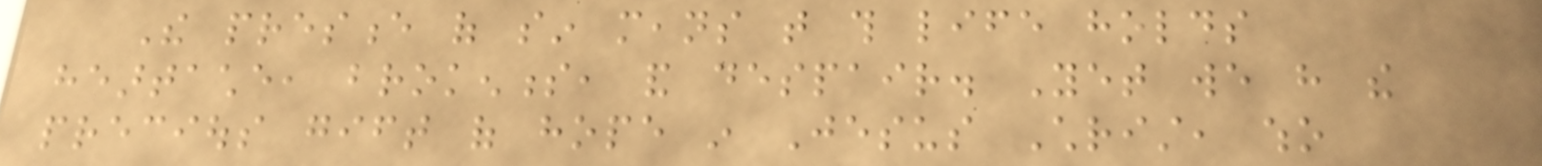The presence of sin means that this life holds
heartache, brokenness, and despair. Yet we have the
precious gift of hope in Jesus Christ, who
